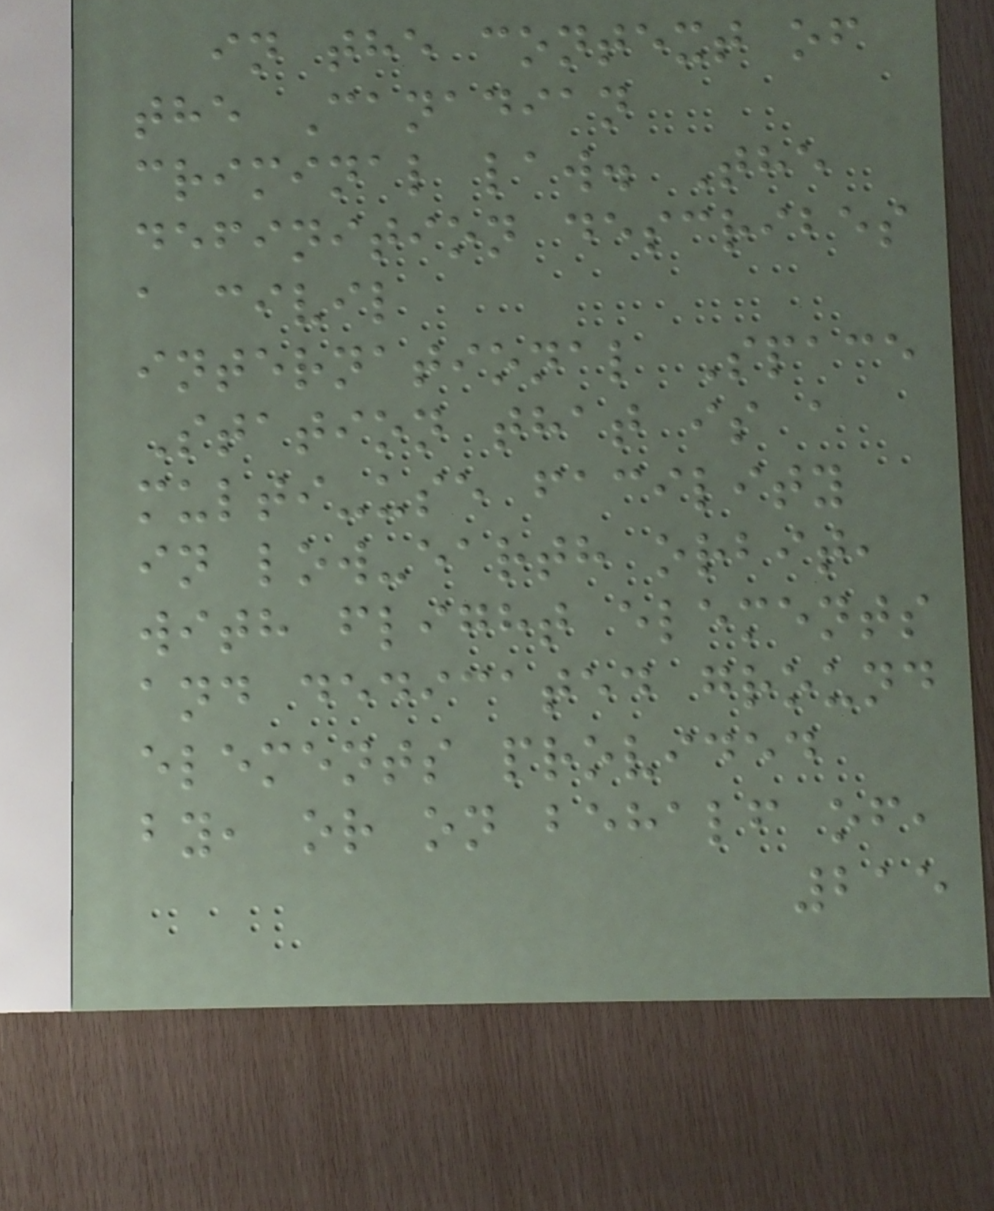in the context of
the Canadian
criminal law. The
definition describes
a civil
international Space
Station that is a
multi-use facility
in low-earth orbit,
with flight elements
and dedicated ground
elements provided
by, or on behalf of,
215
